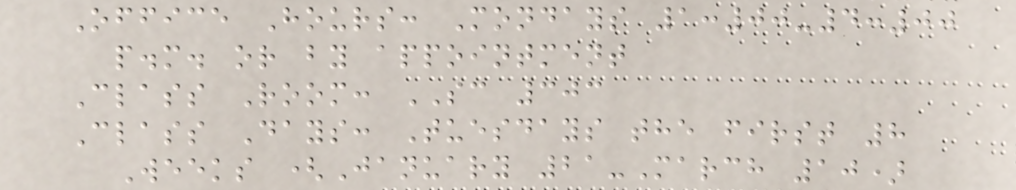Office Hours: Mondays 1:00-4:00
p.m. or by appointment
Class Room: SC 303
Class Days: Tuesdays the first 8
Weeks (January 21-March 10)
